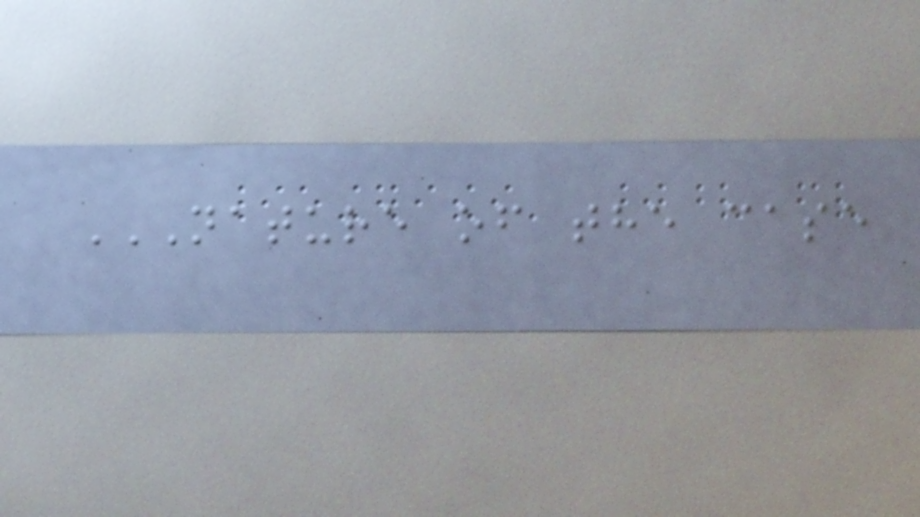NATURE OF THE CASE
